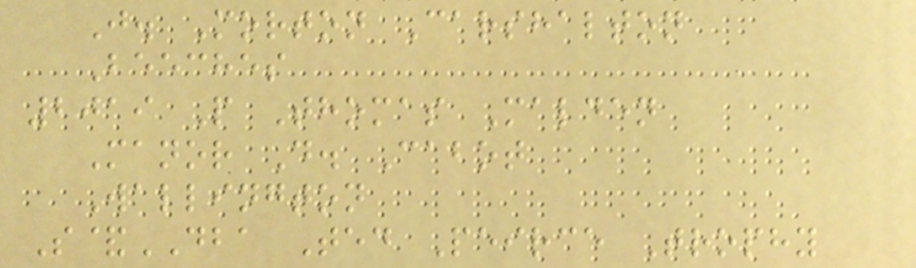J. Morton Carshalton
Beeches
2019 P Thomas Malden
Manor D. Cabot
Wallington
S&DBA Ted Peirce Trophy
